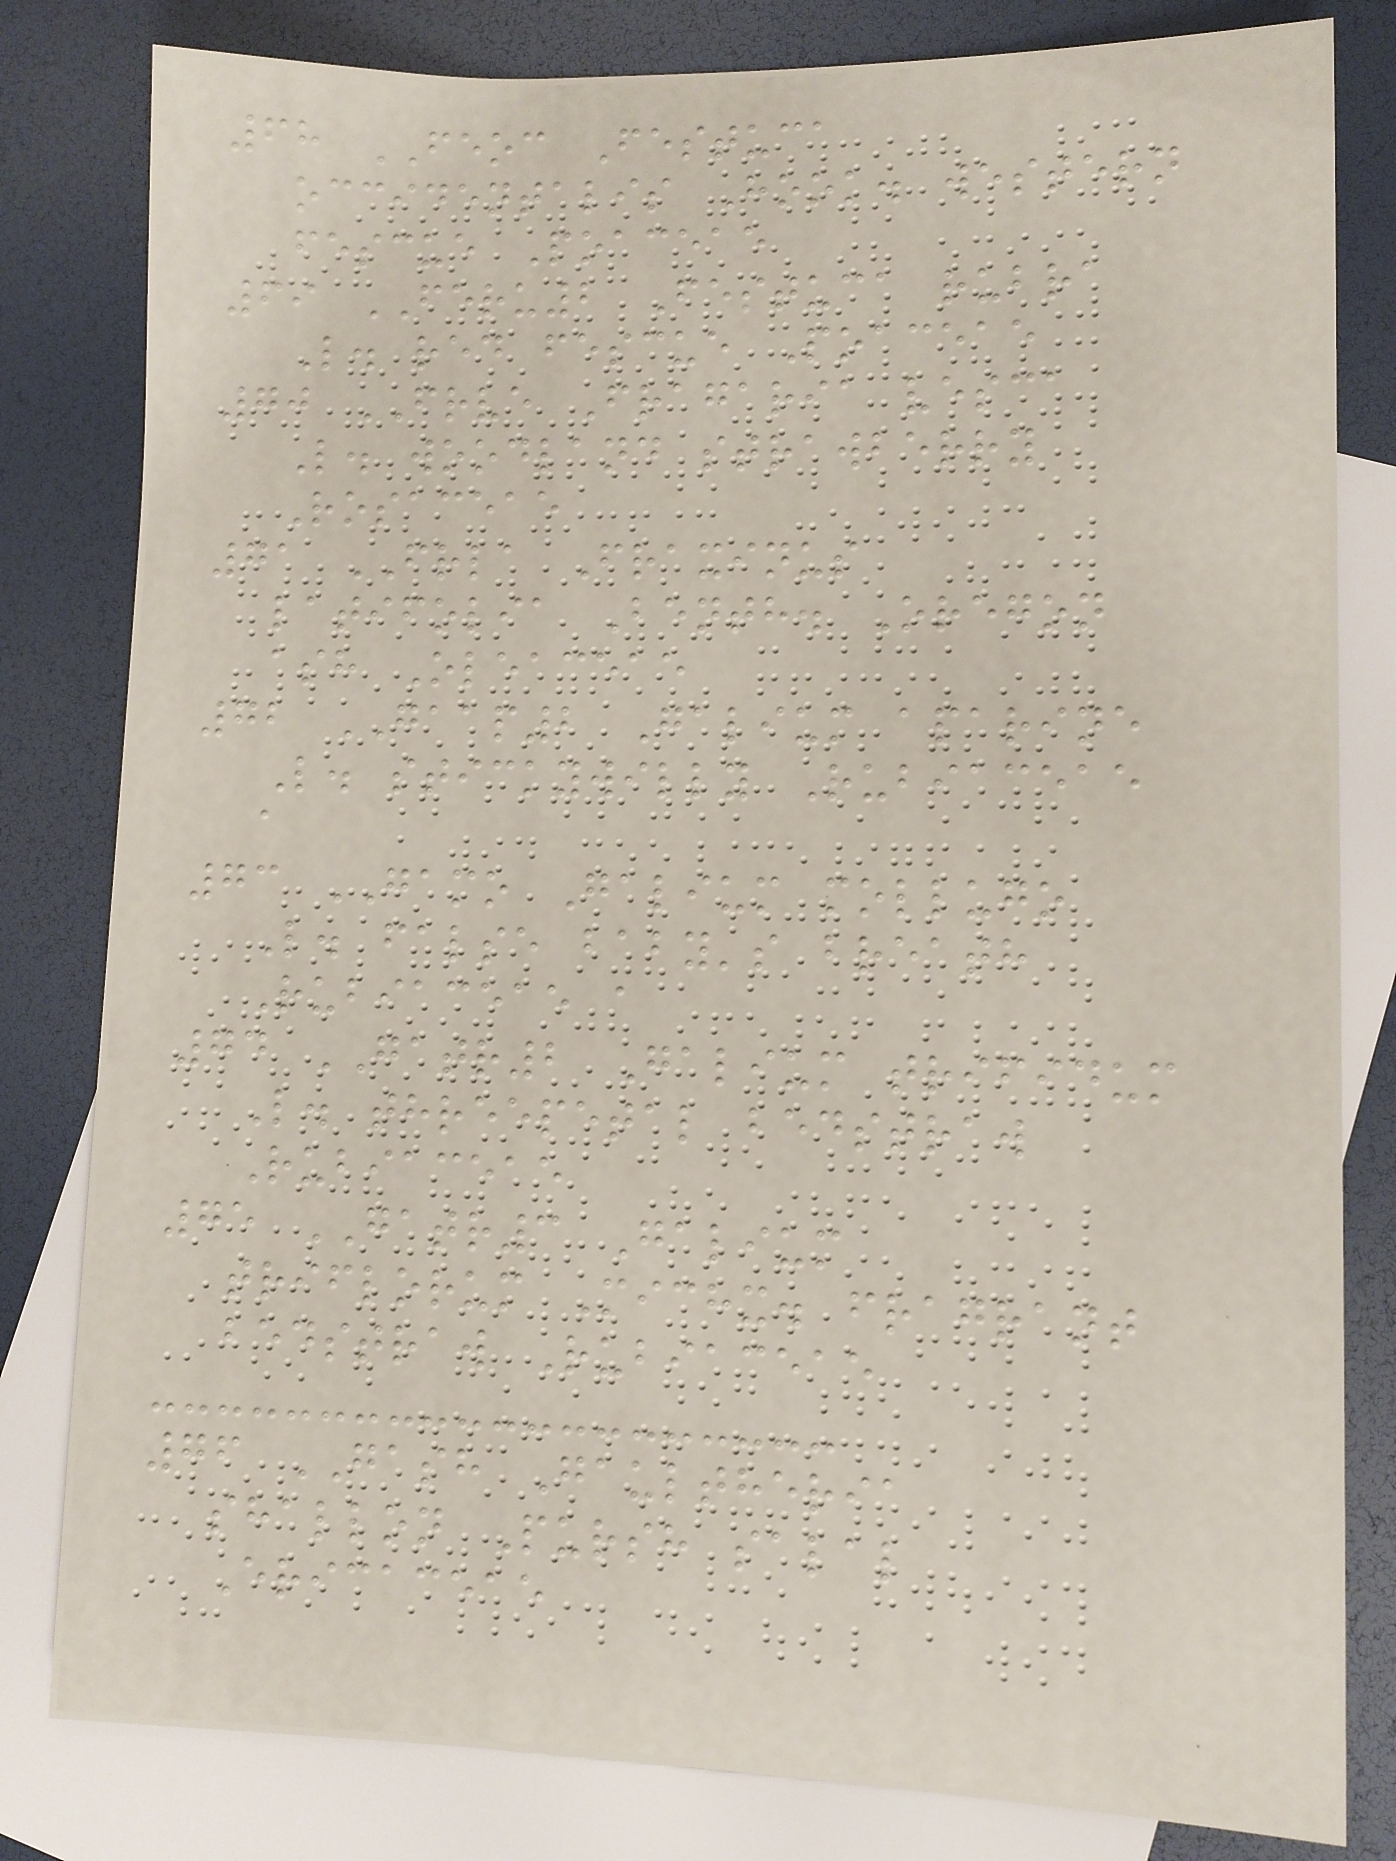68 FEOC Festuca
occidentalis Hook. western
fescue Poaceae
69 FERU2 Festuca rubra
L. red fescue Poaceae
70 FRVE Fragaria vesca
L. woodland strawberry
Rosaceae
71 FRLA Fraxinus
latifolia Benth. Oregon
ash Oleaceae
72 GAAP2 Galium aparine
L. stickywilly Rubiaceae
a
73 GAMO Galium mollugo
L. false baby's breath
Rubiaceae a
74 GATR2 Galium trifidum
L. threepetal bedstraw
Rubiaceae
75 GATR3 Galium
triflorum Michx. fragrant
bedstraw Rubiaceae
76 GASH Gaultheria
shallon Pursh salal
Ericaceae
